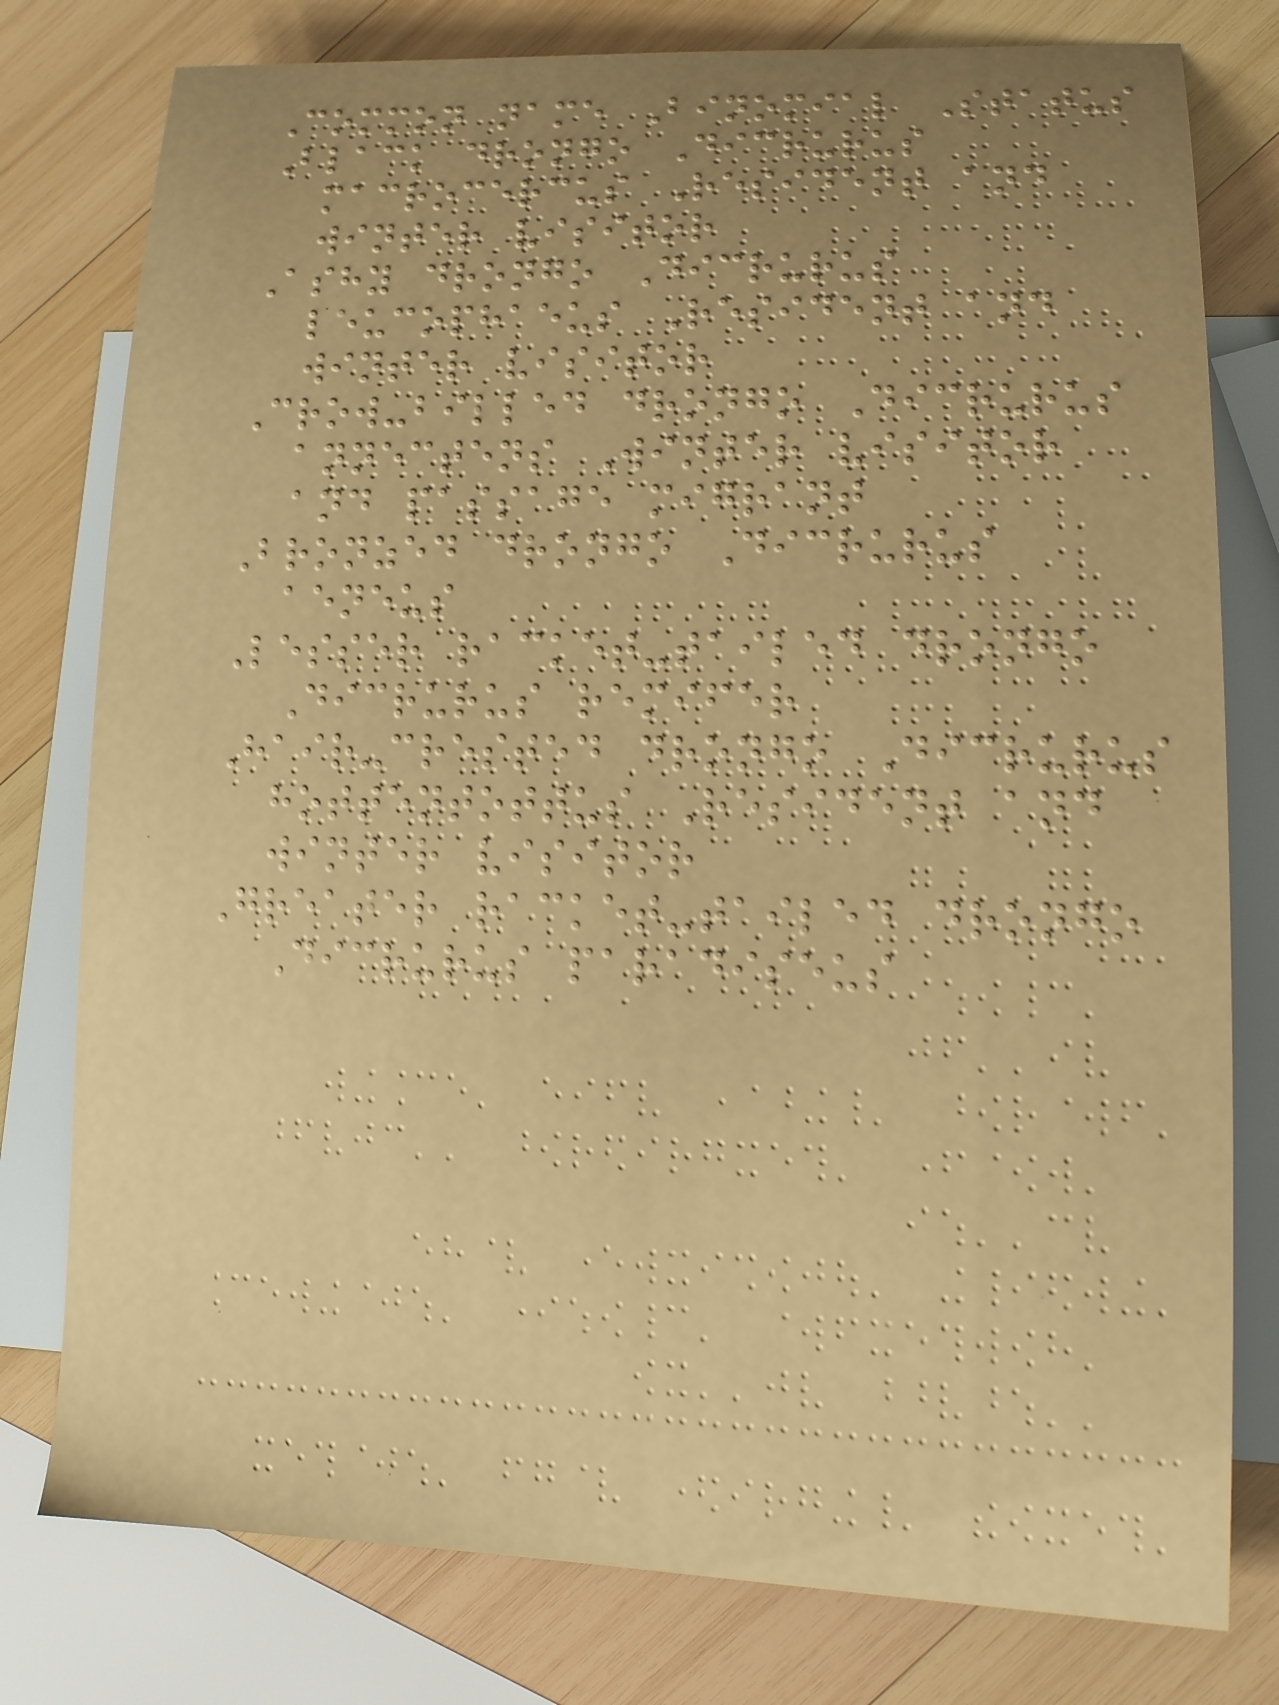Common name Binomial Status
Black drongo Dicrurus
macrocercus Resident and
winter visitor
Ashy drongo Dicrurus
leucophaeus Resident and
winter visitor
Crow-billed drongo Dicrurus
annectens Winter visitor
and passage migrant
Bronzed drongo Dicrurus
aeneus
Lesser racket-tailed drongo
Dicrurus remifer
Hair-crested drongo Dicrurus
hottentottus Resident and
winter visitor
Greater racket-tailed drongo
Dicrurus paradiseus
